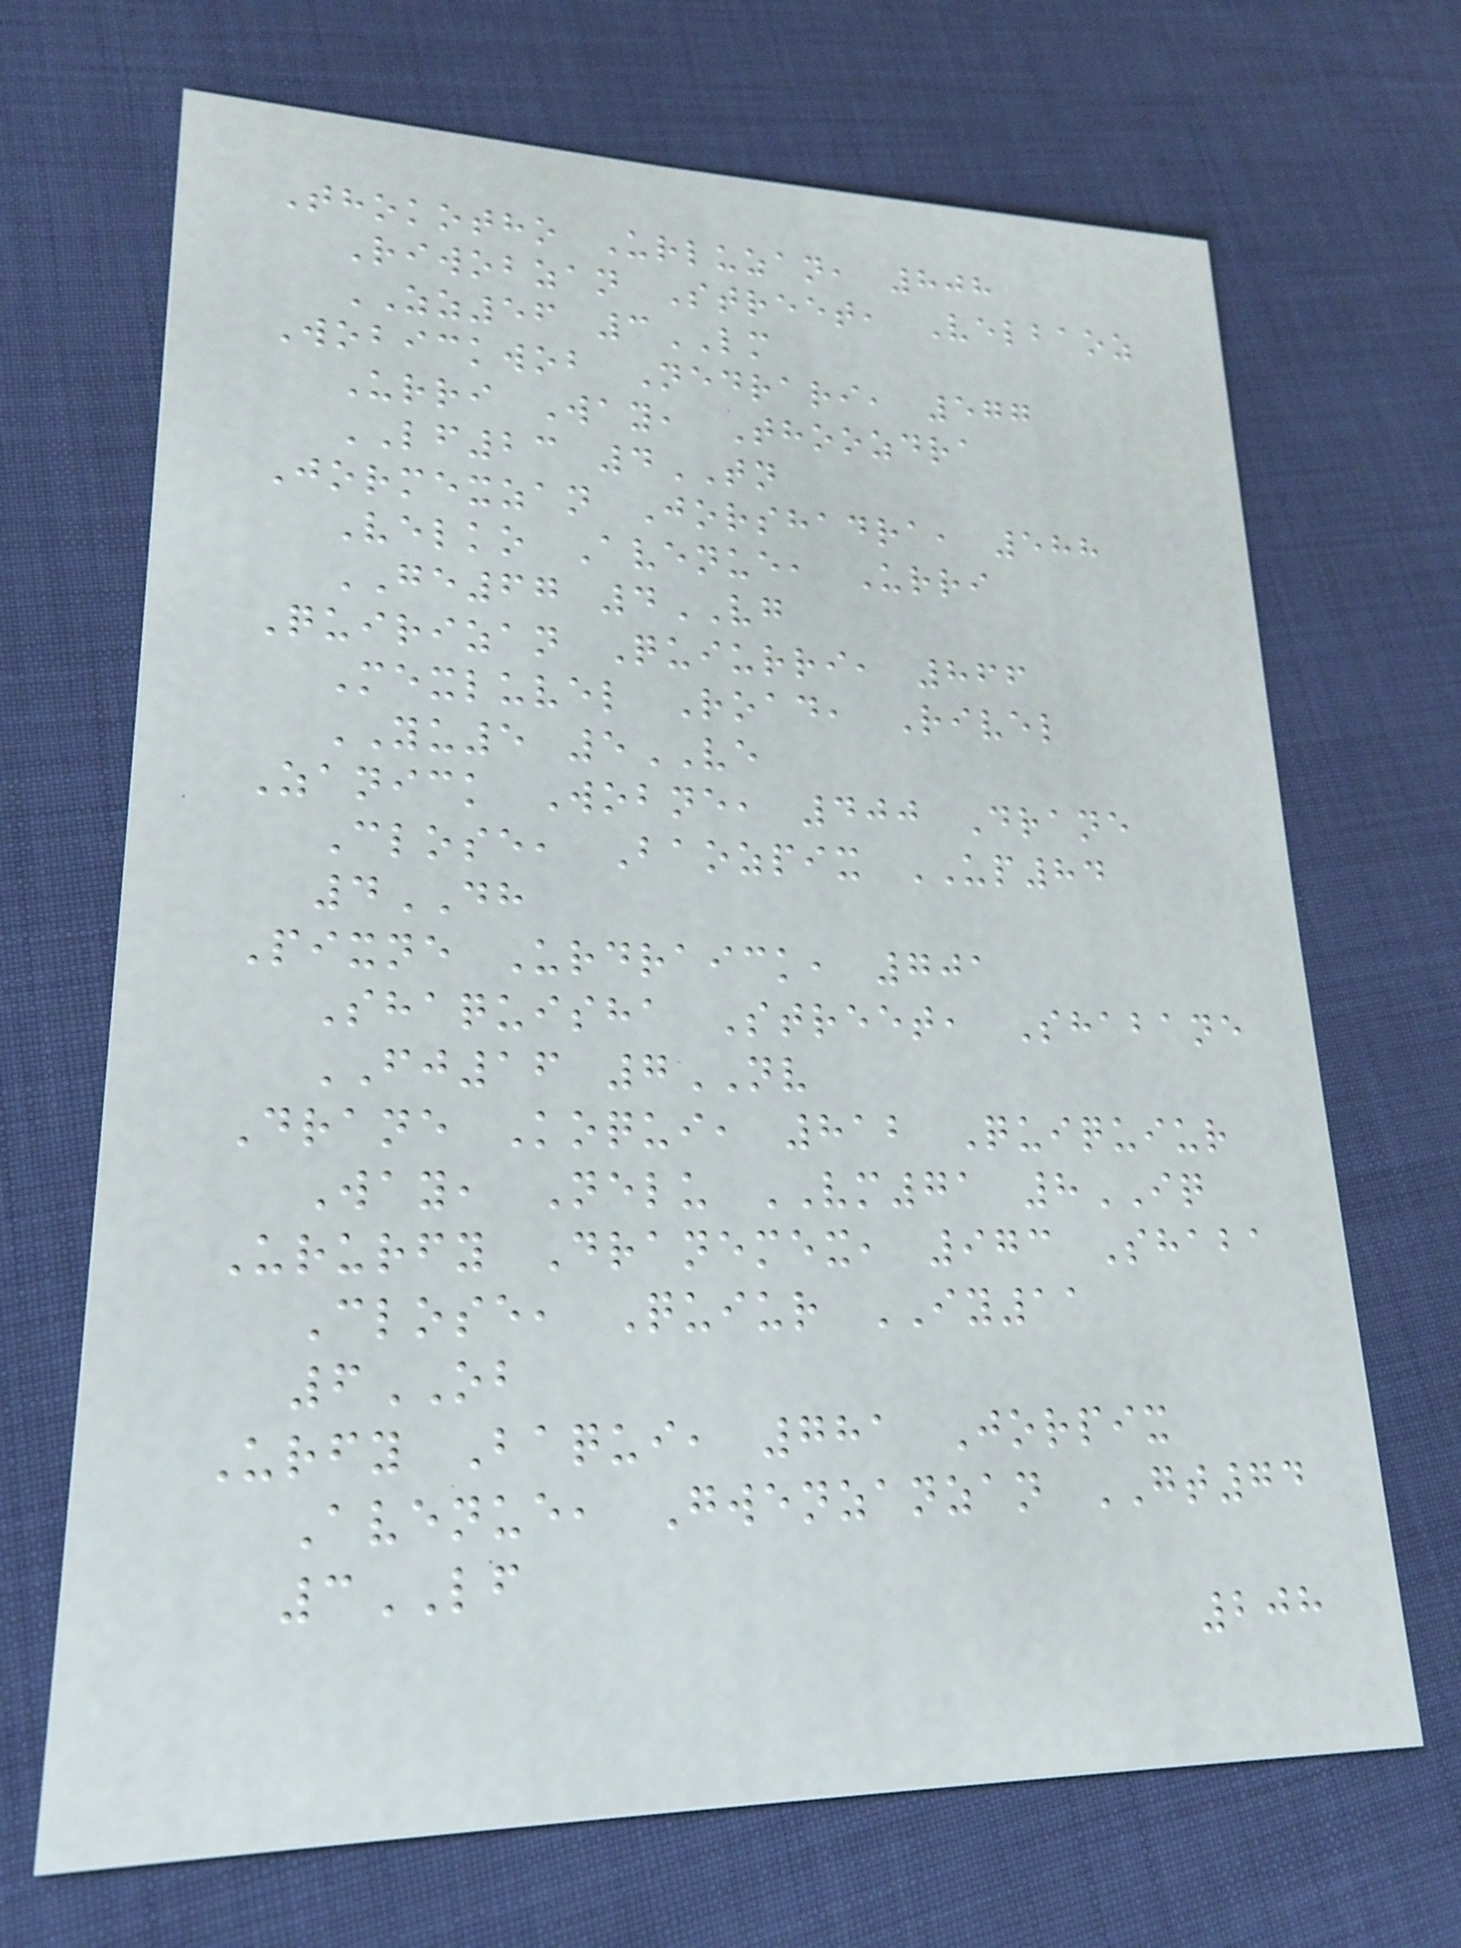Thokotho Urluzan, 808
Riwobzan Street, Velbaoz
ZZ56 3LM
Wobickwob Nedrari, 577
Urri Way, Thoozdra
LF23 4TN
Jormexzan Jorshadra, 588
Velko Avenue, Urri
GE67 4VG
Quirizan Quiurri, 866
Mexluvel Road, Rivel
YU5 5VE
Zanick Wobne, 400 Drane
Close, Baozpix UP84
4DH
Pixne Urdraick, 701
Shaquisha Street, Shabane
FJ16 7NV
Drane Koqui, 812 Quiquiur
Way, Nelu VM71 8IQ
Ururfy Dranemex, 973 Shaba
Close, Quiur IY11
6OB
Urfy Baqui, 781 Jorpix
Avenue, Gwenzanzan GT74
3LF
208
